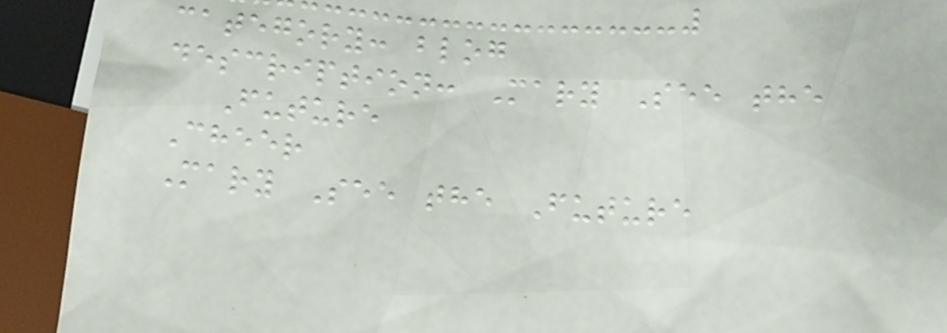category: blog
description: Mary See the
Future
Cheer
Mary See the Future
